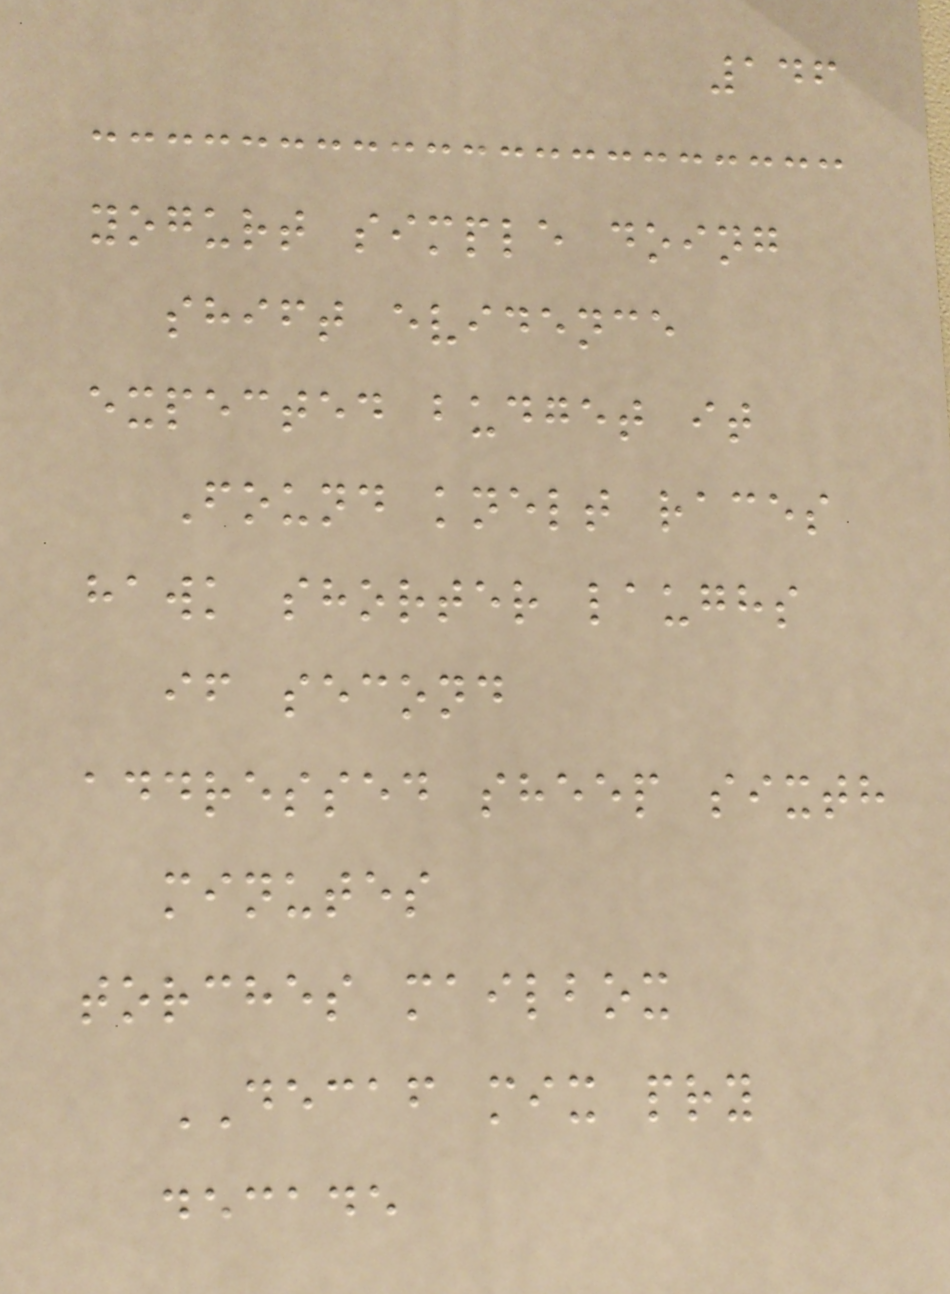146
yogurt simple doing
shift evidence
expected budget it
Found knelt races
hawk shorter laughs
if second
addressed sheep sixth
minutes
torches mailbox
DECAF mix pry
decade
